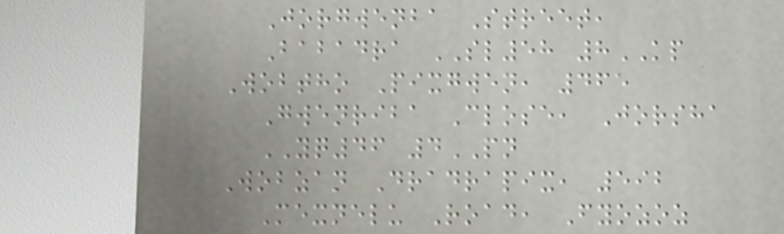Jorgwenba Street,
Babadra SL58 8KP
Wobtho Pixgwen, 465
Gwenriba Close, Jorsha
YQ46 4PN
Wobzan Dradrapix, 592
Mexnelu Road, Fyozoz
